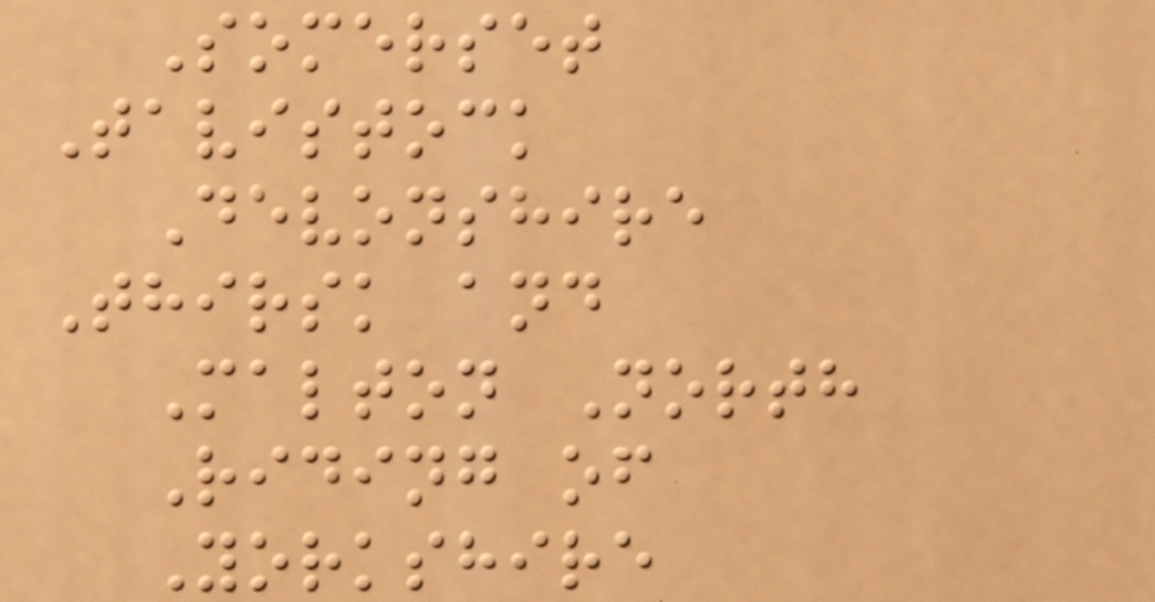Somerset
Tavistock
Devonshire
Thirsk and
Malton North
Riding of
Yorkshire
